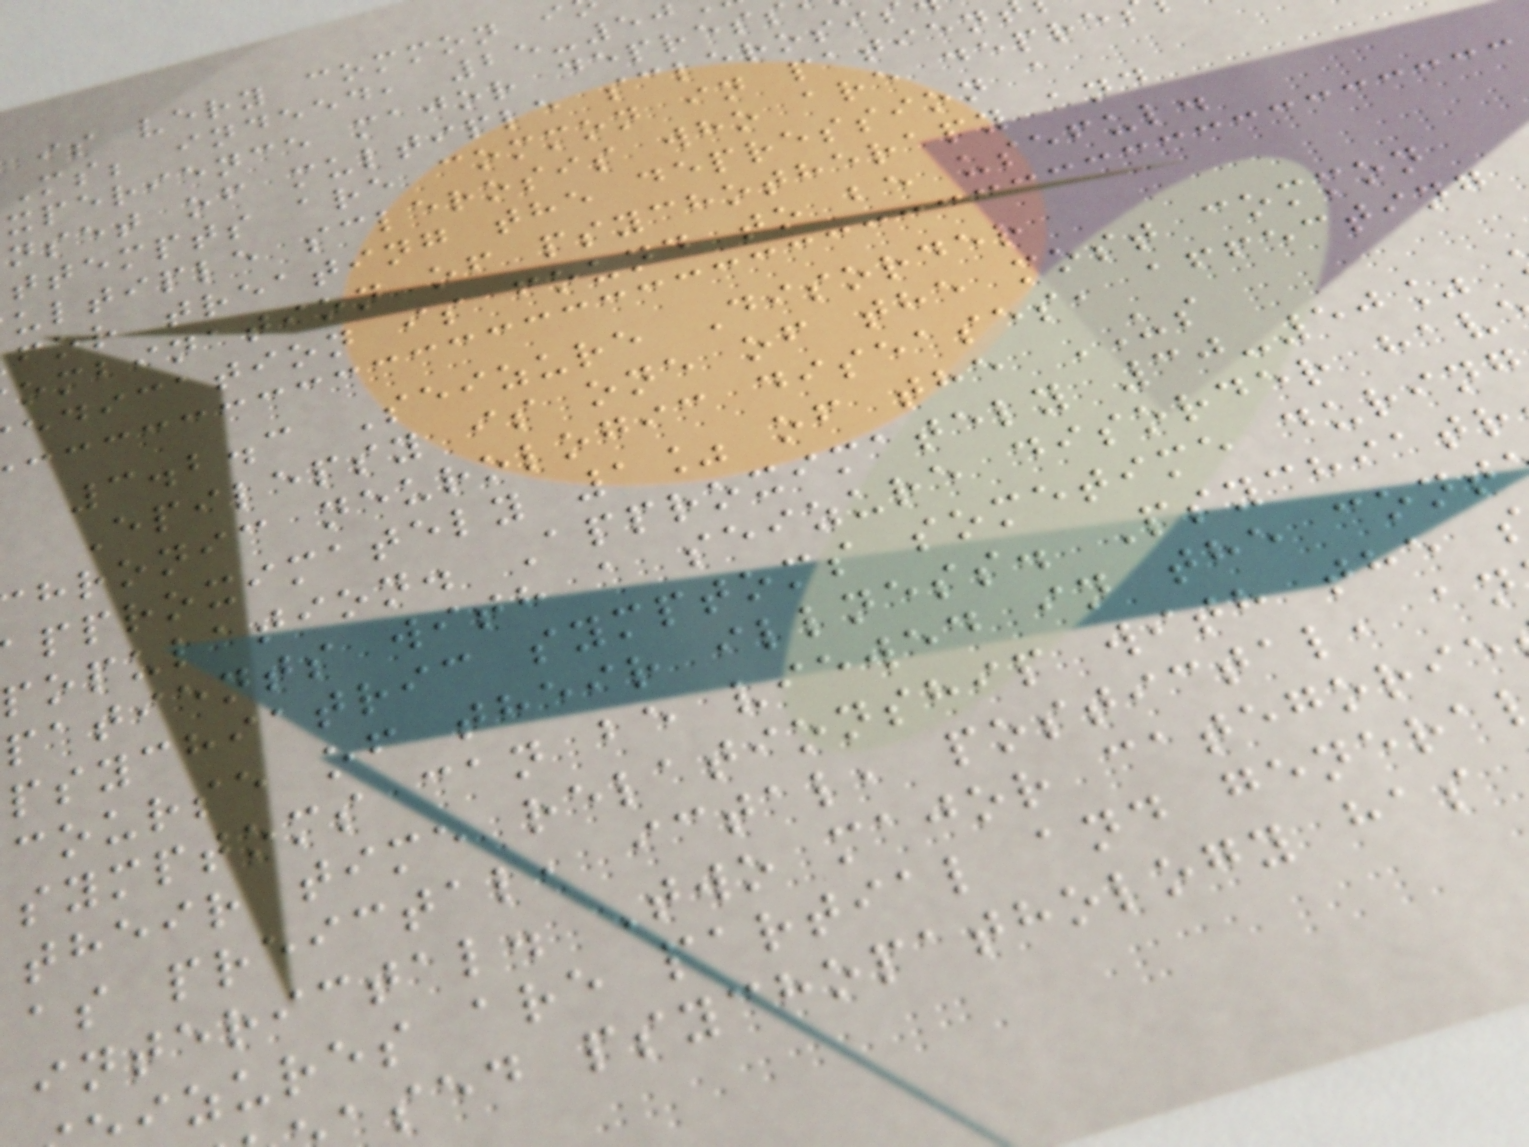is very common i
ms; indeed, 25-50
xperience major depres
nset of multiple sclerosi
ttempts are common in patien
ultiple sclerosis who are depre
for treating the depression a
ombination of psychotherapy and
edication is found to be useful.
3.2.3 Seizure Disorder
Epilepsy is one of the most common
hronic neurologic diseases, affecting
pproximately 1% of the US
population. Approximately 30-50%
patients with a seizure disorder hav
psychiatric symptoms sometime during
course of their illness. Psychiatr
symptoms can be viewed in the cont
their time relationship with the
as preictal, ictal, postictal, an
interictal. Two major categorie
izures are partial and genera
sed psychopathology has
